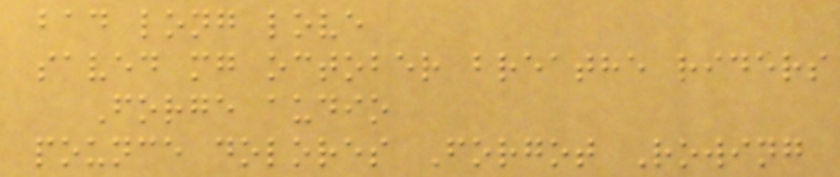bad long love
saved mg october breathe riders
Forge audio
pounce dolores Forgot Rowing
